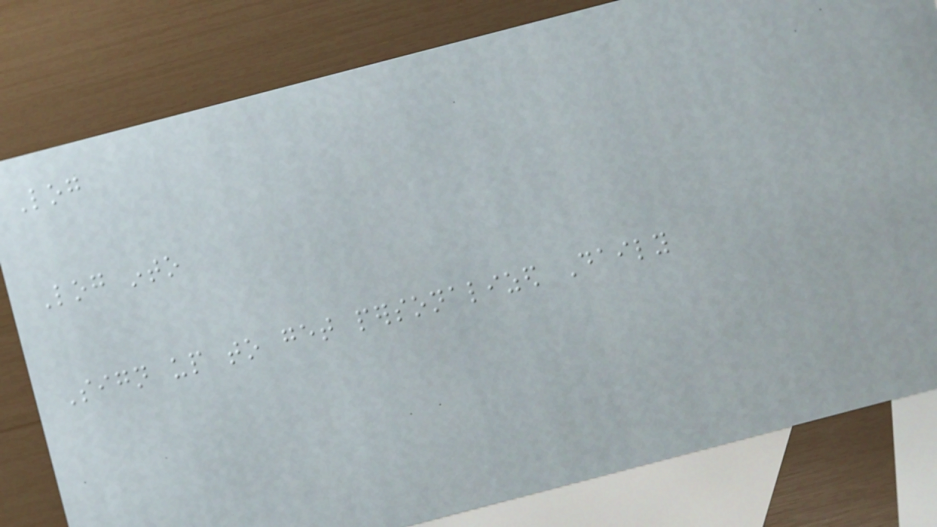Log
Log into
Sign up to get personalized Daily
